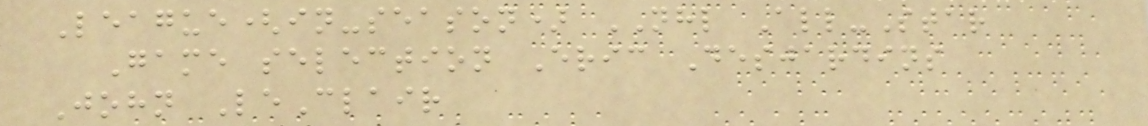League(in-season) NHL All-Star
Game selection Eric Desjardins
John LeClair
